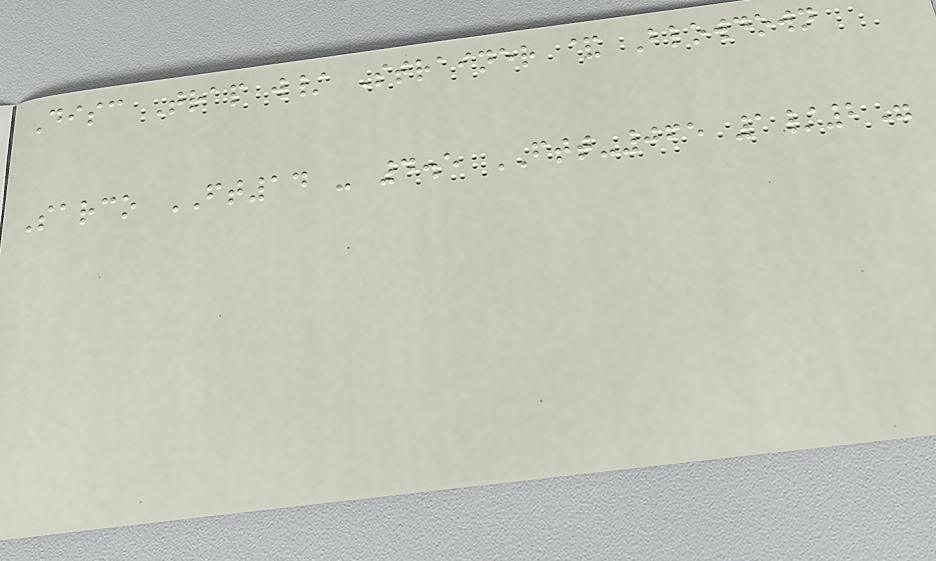Disc Trap w/ Strainer & Blowdown
Sarco FT14 - 4.5 FTT-065 1/2"
